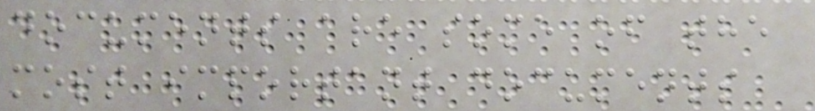documents are some of the
most important documents
